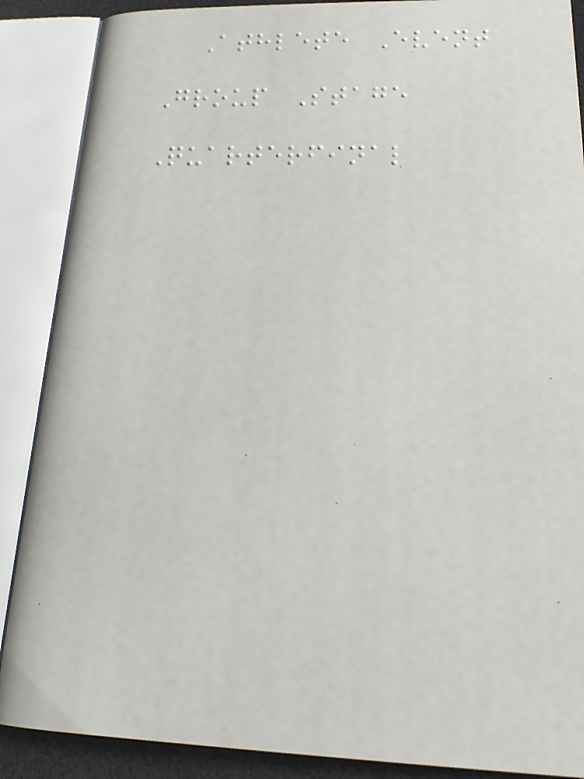Athlete Event
Group Stage
Quarterfinal
